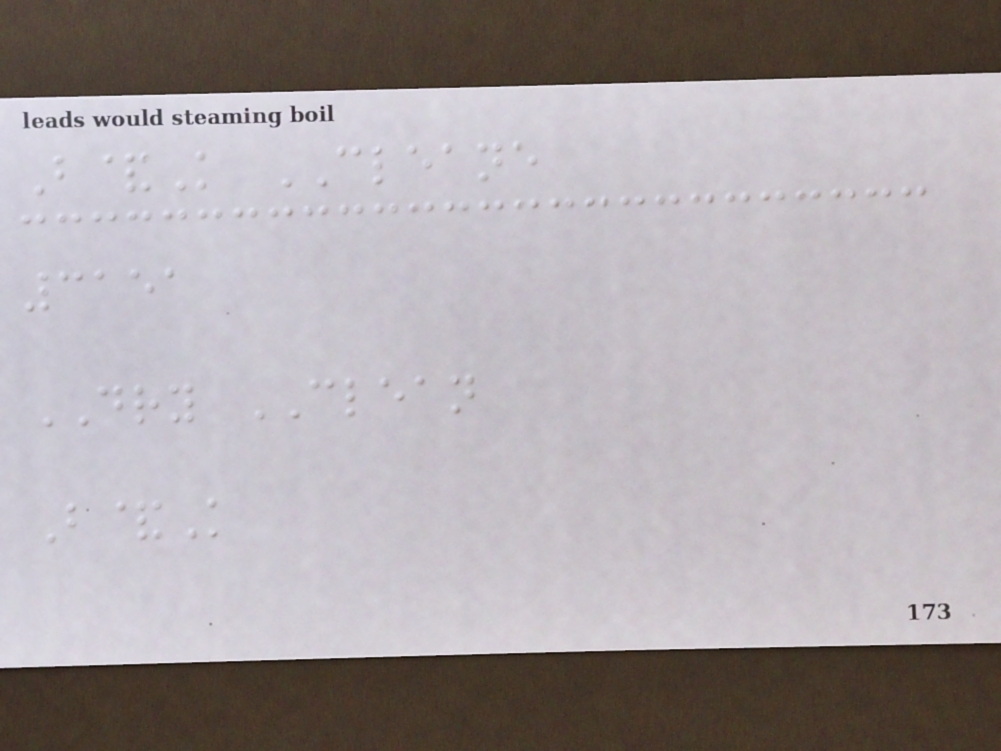B&K CLEANE
3151
DRY CLEAN
B&K
